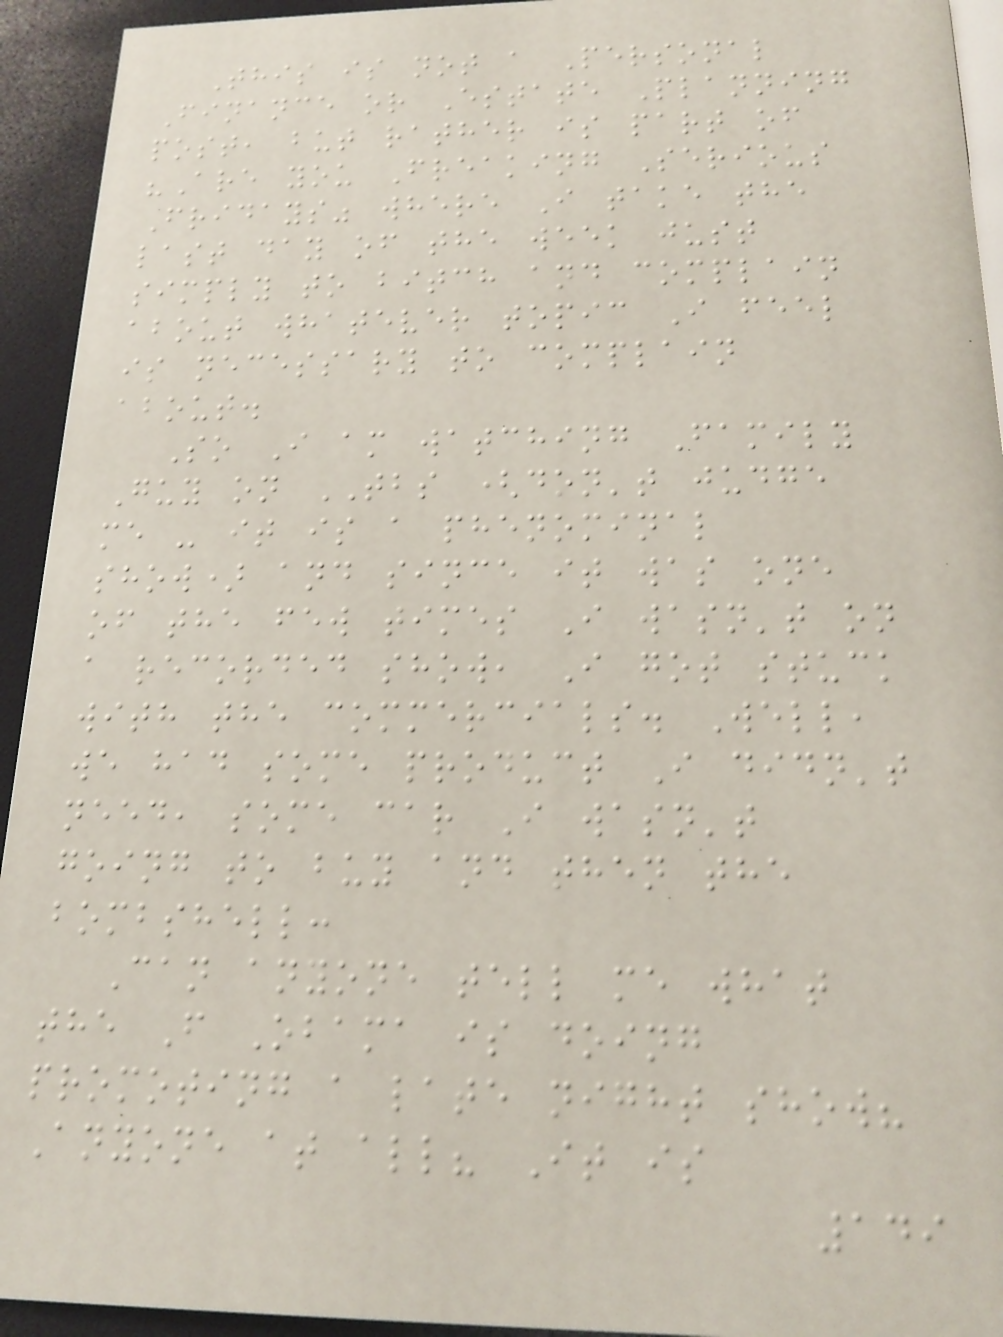This is not a Personal
Finance or Estate Planning
post, but rather is part of
"Are you Freaking Serious
Fridays" where I take the
last day of the week just
simply to bitch and complain
about whatever topic I feel
is necessary to complain
about.
So I am watching Family
Guy on TBS (don't judge
me - it is a phenominal
show) and since it was one
of the few times I wasn't on
a recorded show, I got stuck
with the commercials. Well,
we had some product I didn't
need, some car I wasn't
going to buy and then the
bombshell:
Can anyone tell me what
the F Obama is doing
promoting a late night show?
Anyone at all? It is
149
